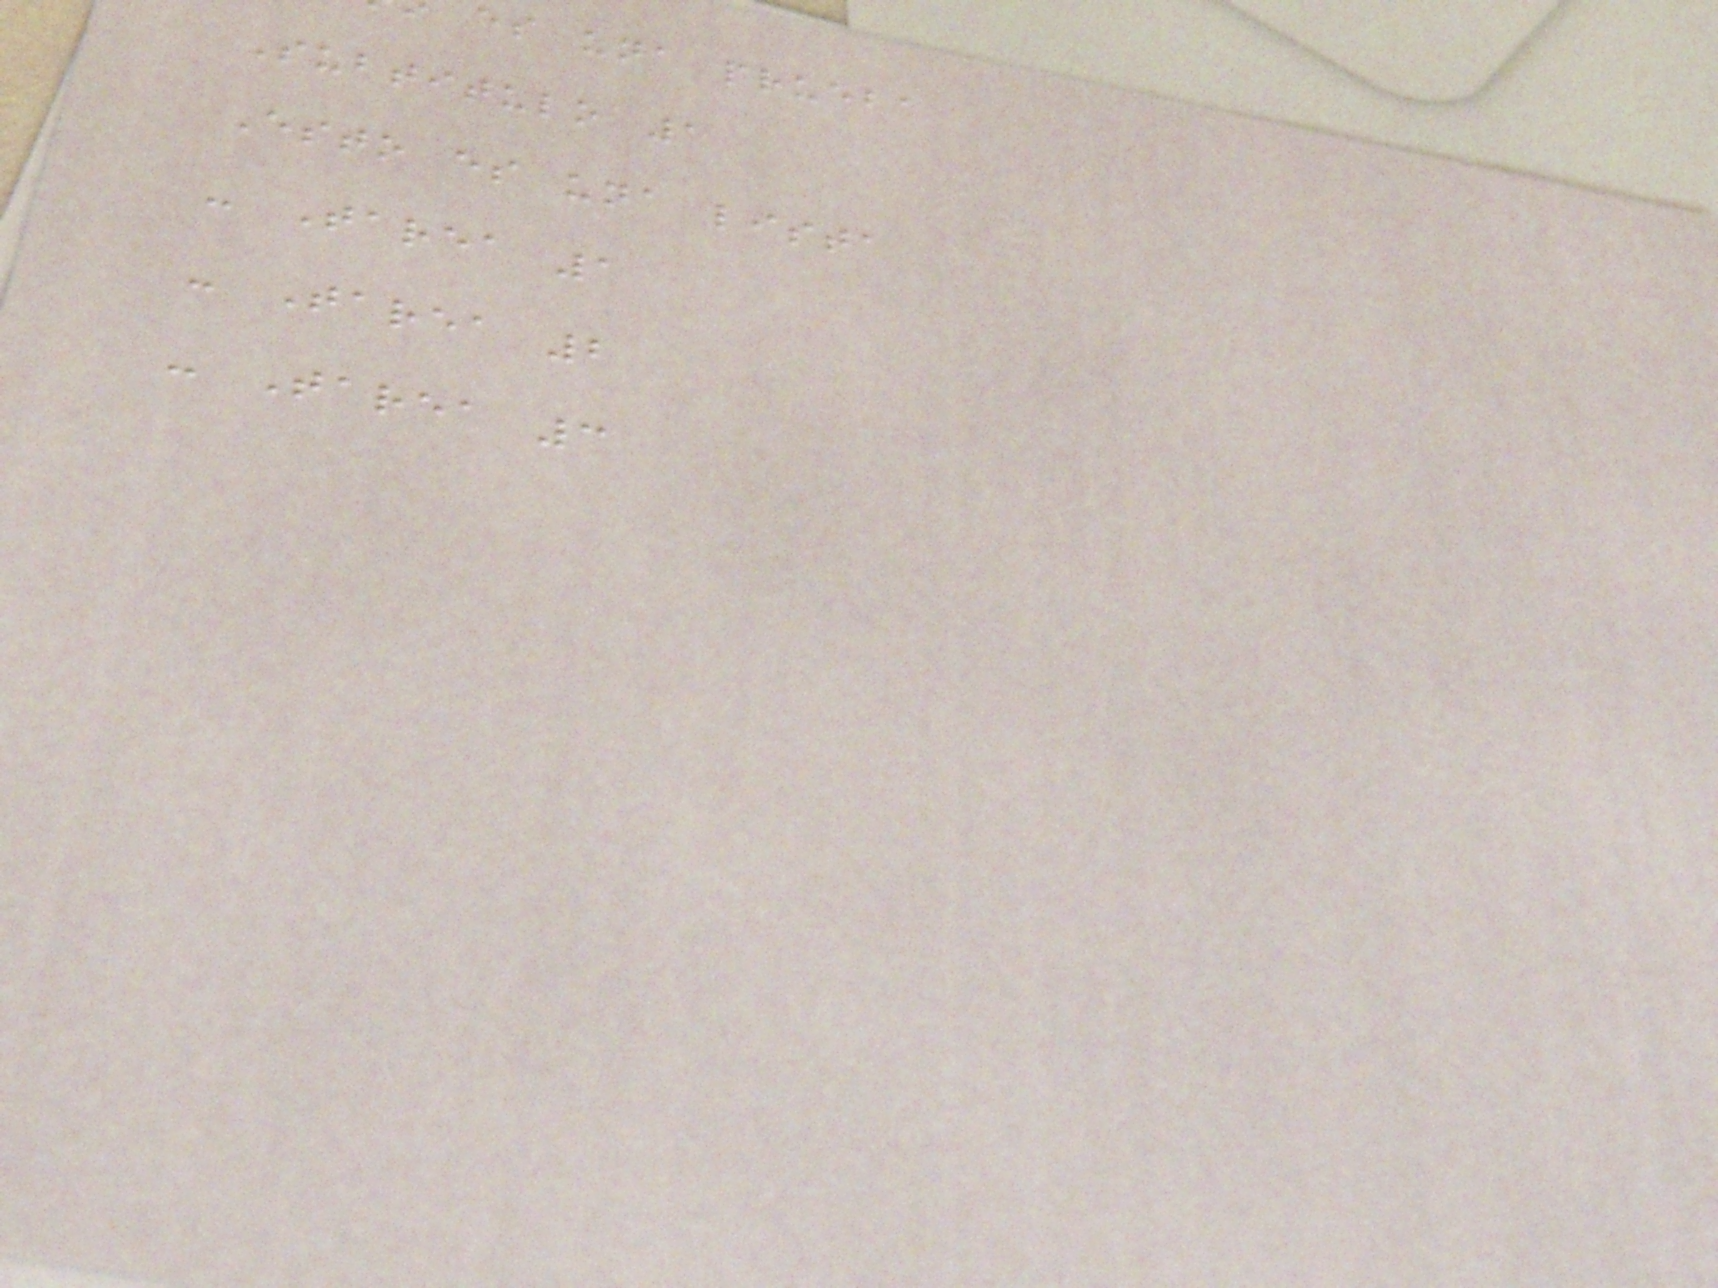es una prueba
Subtitulo 1
Esto es una lista
- Tarea 1
- Tarea 2
- Tarea 3
